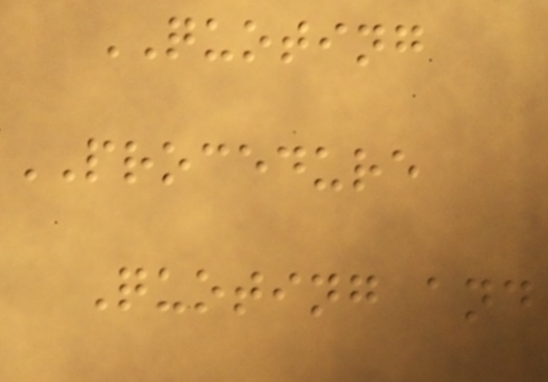QUOTING
PROCEDURE
Quoting and
